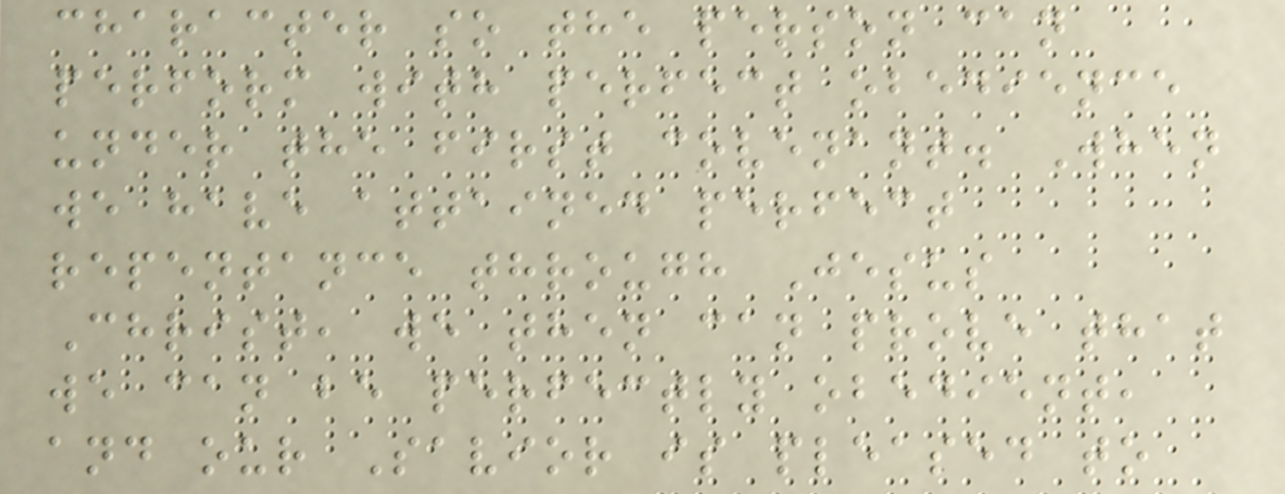character so the person can
perform with perfect obedience
under the first covenant. When
we have attained perfect
repentance through Jesus
Christ, we then can prove that
we can be perfectly obedient,
and our Savior is pleased to
